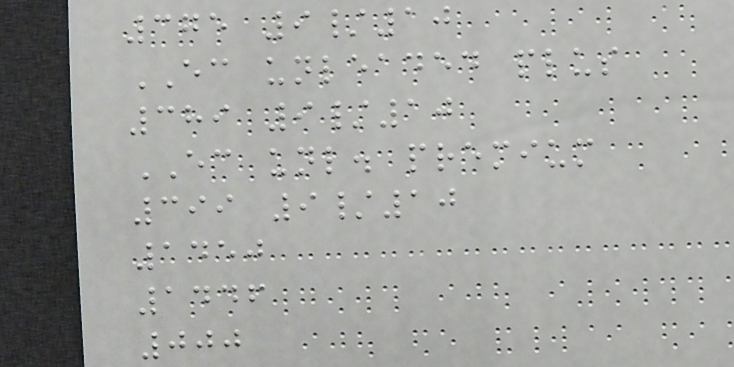375 9/10
EC unleaded plus
389 9/10
EC unl. premium
399 9/10
1450
1446
000
